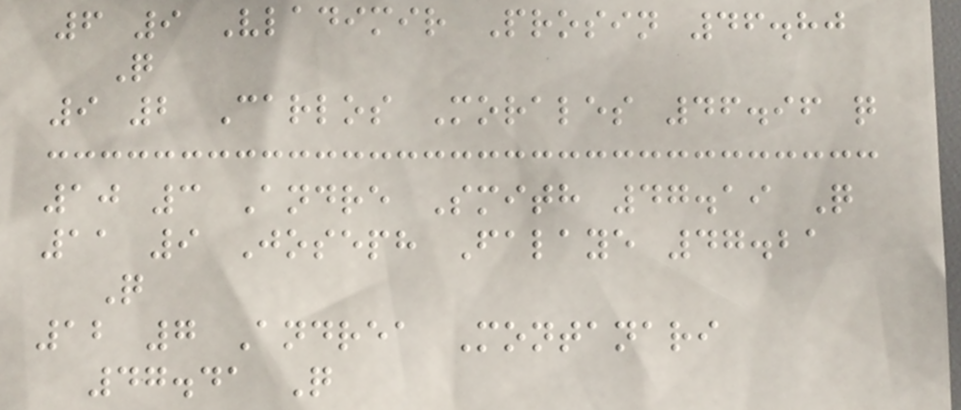6 9 Vladimir Prosin 46.80
Q
9 2 Carlos Morales 46.96 q
10 3 Andre Smith 47.19 Q
11 9 Joseph Falaye 47.21
Q
12 7 Andrea Montanari
47.41 Q
